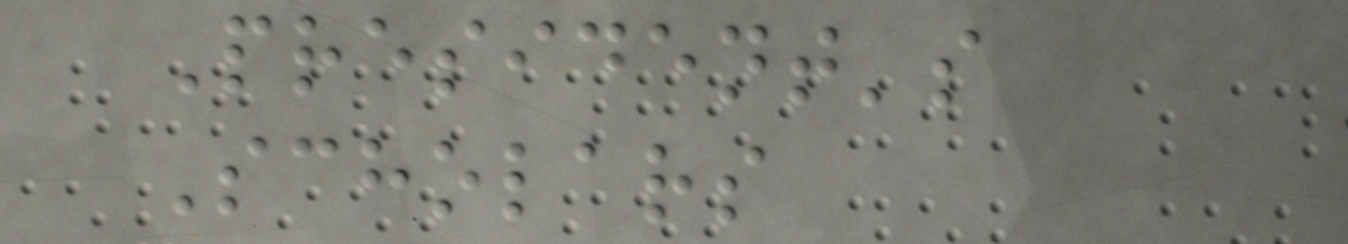President's
Scholars
